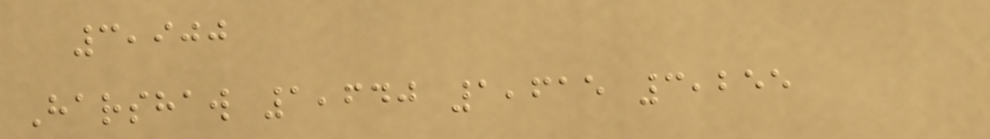3,900
Harshaw 1,640 1,615 3,255
